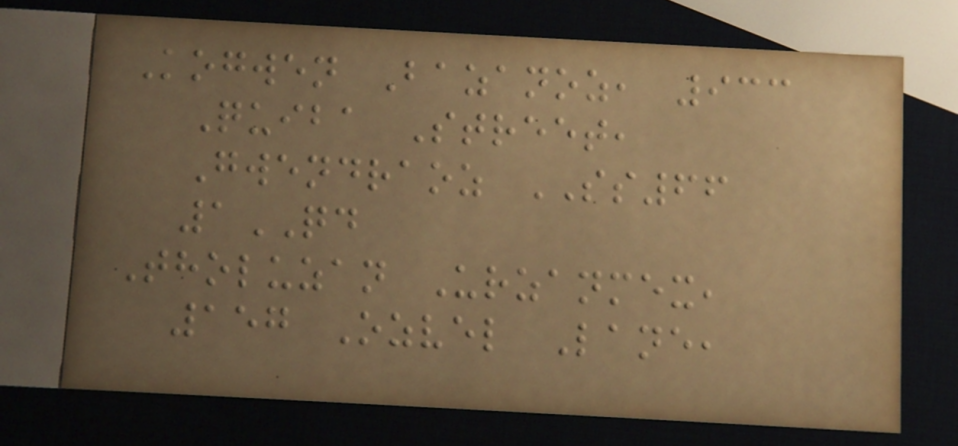Kogwen Bazanoz, 933
Quiba Street,
Gwendraoz SS66
1QD
Tholuzan Urzanmex,
157 Ozvel Lane,
